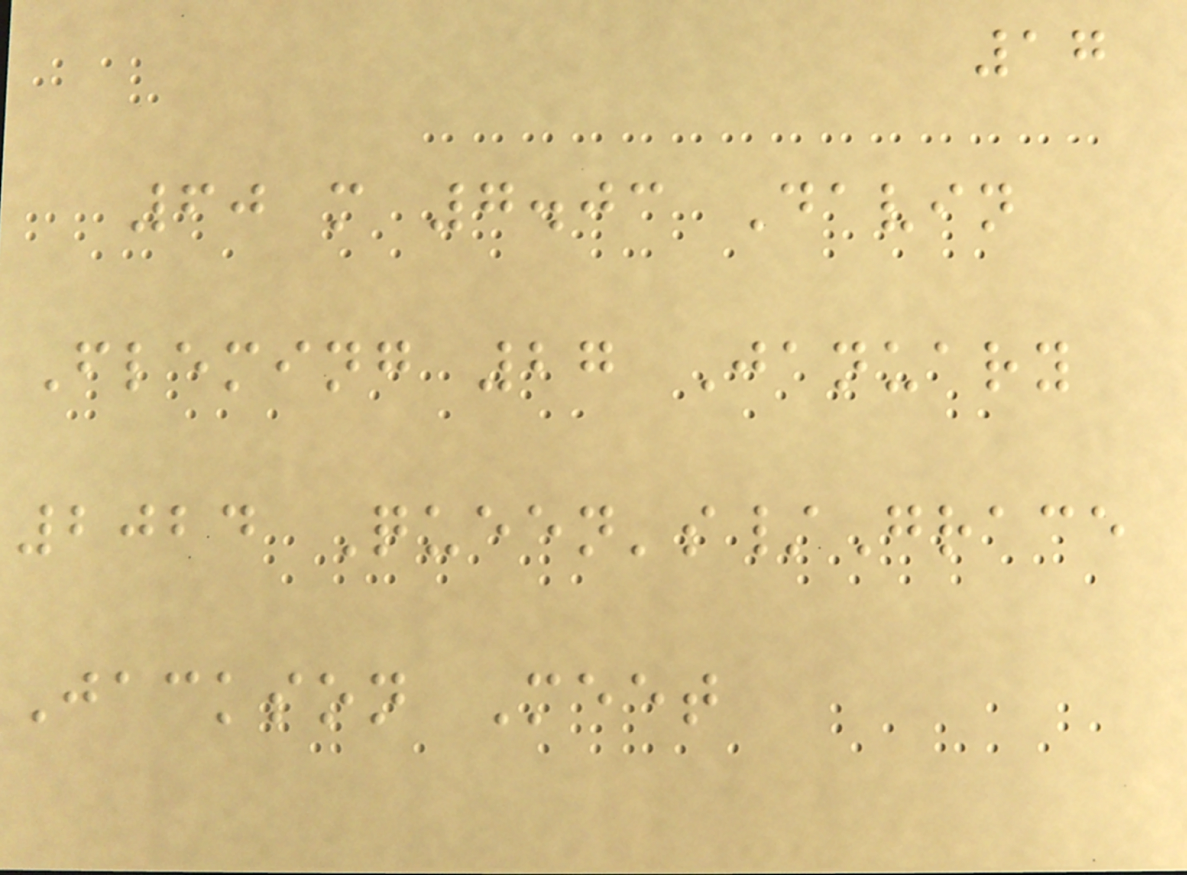17
60 m 7.03 Davin
Fleming 27 January
2024 Queen's/Grace
Jackson Meet
